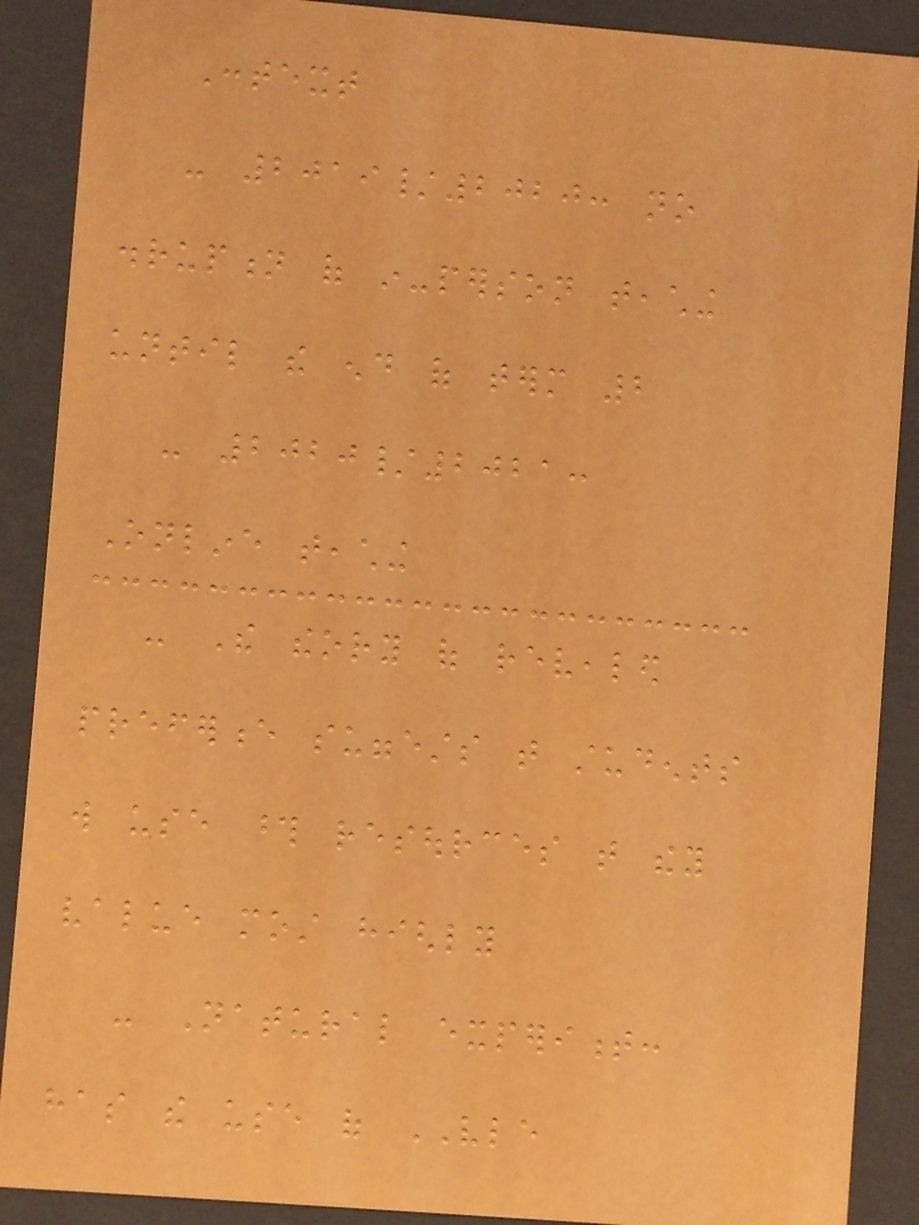Context
- 2019/2020: no
disruption of in-person teaching
until the end of term 2
- 2020/2021:
Online teaching
- The theory of revealed
preference suggests that students
will use those resources that they
value most highly
- Natural experiment:
has the use of VLE
